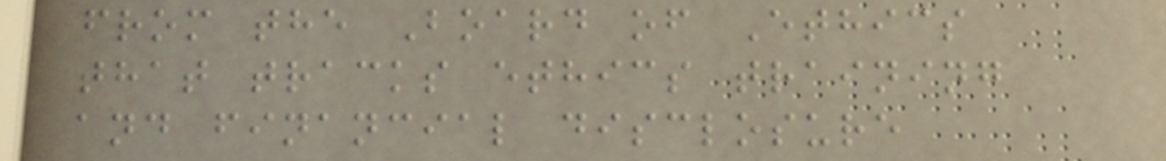from the Board of Ethics
that tracks ethics training
and financial disclosure
